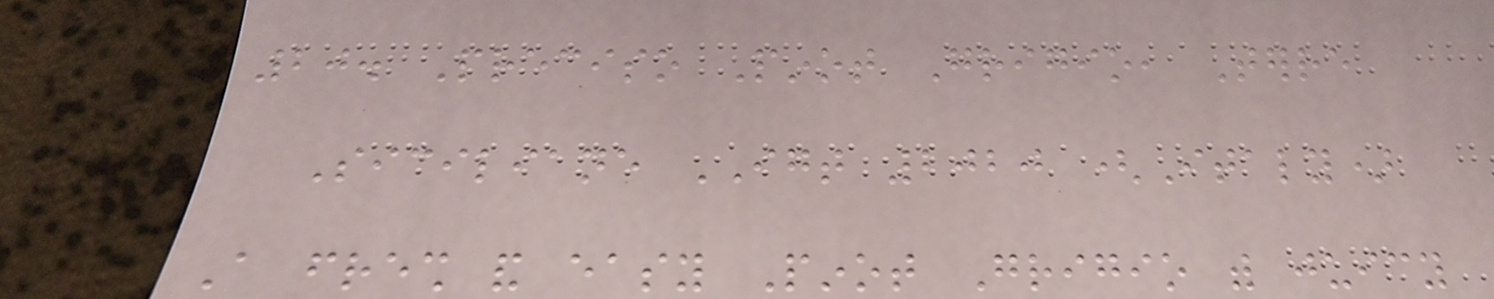20. Preciso Pinot Grigio, Terre
Siciliane IGT 2020 (Italy)
A fresh and easy Pinot Grigio with juicy
